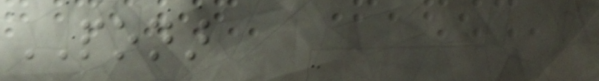PONAR
